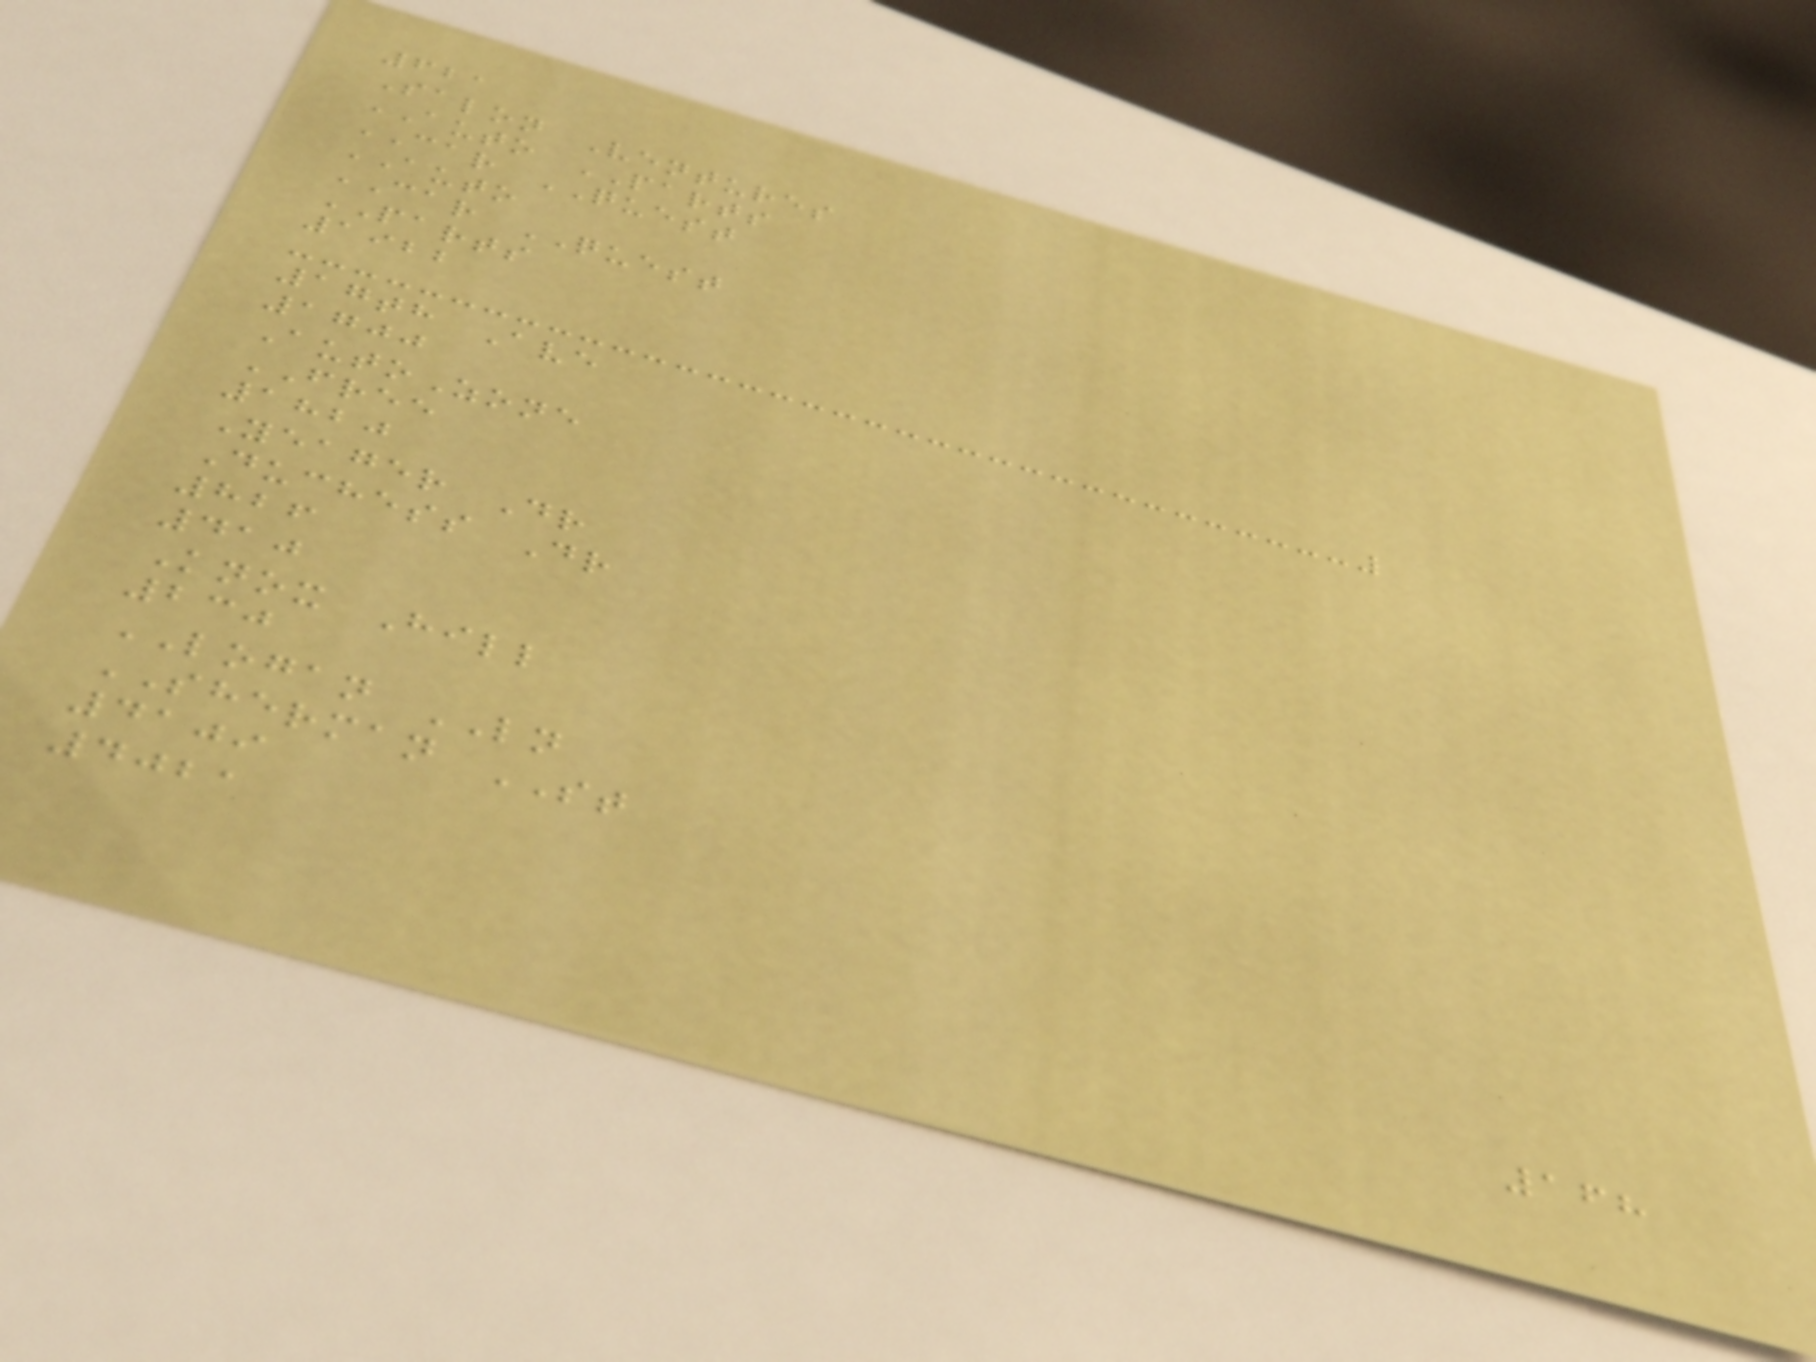621
Salon Ventures
AUTO PARTS
CAR QUEST
AUTO
CAR QUEST
PARTS
1922
17th Ave
1700
AutoZone
FREE
1820
Yeager Dr
Duchess Dr
826
410
Knox Hill
230
LOGAN LN
SHERMAN ST
4109
4021
168
